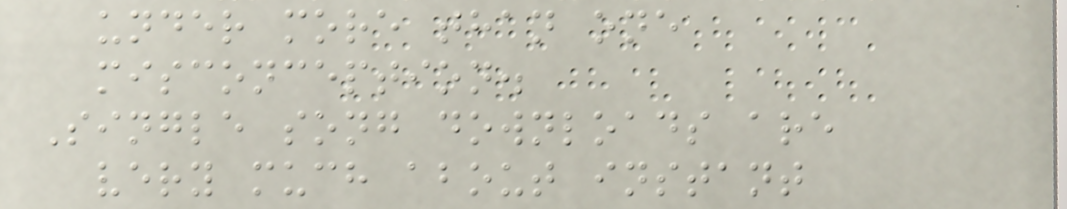under more than one
misconception.
Single song downloads are
very much about instant
